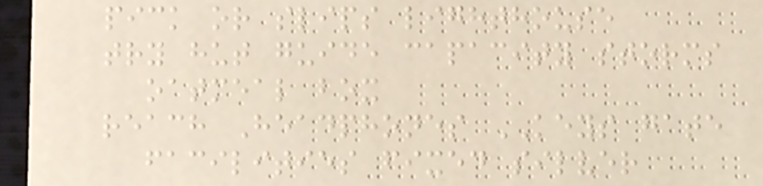pick or slips lighthouse
try hut guide capacity storms
oatmeal box
reach Headphones KEYS gate
facilities fixed silver
